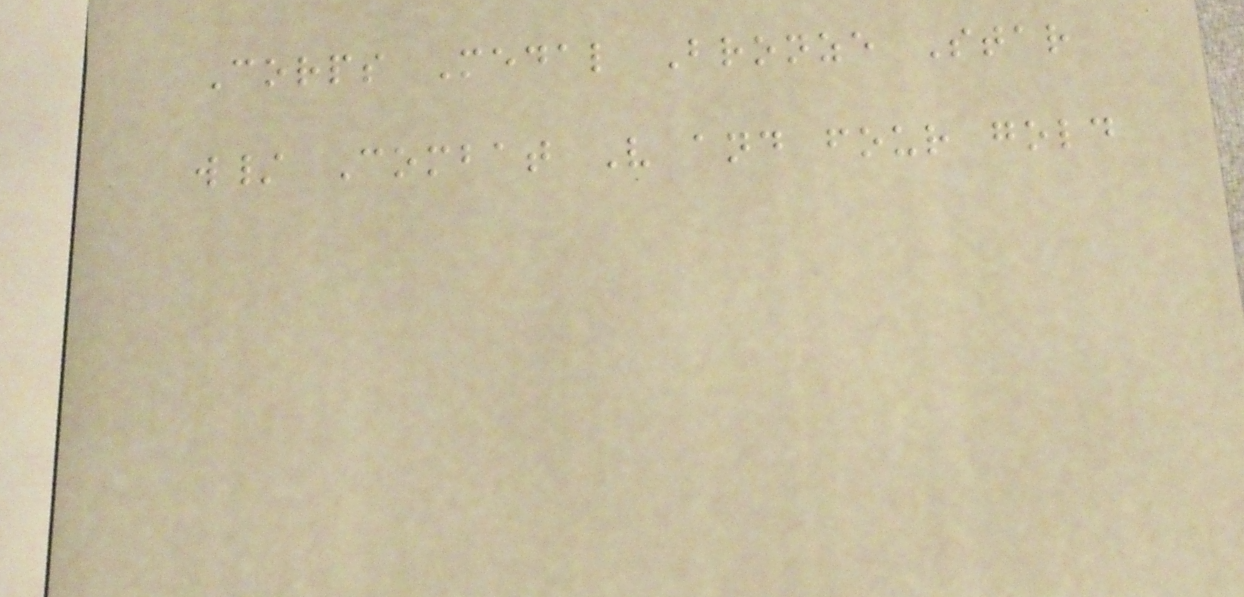Corps Medal Bronze Star
w/ Combat V and four gold
